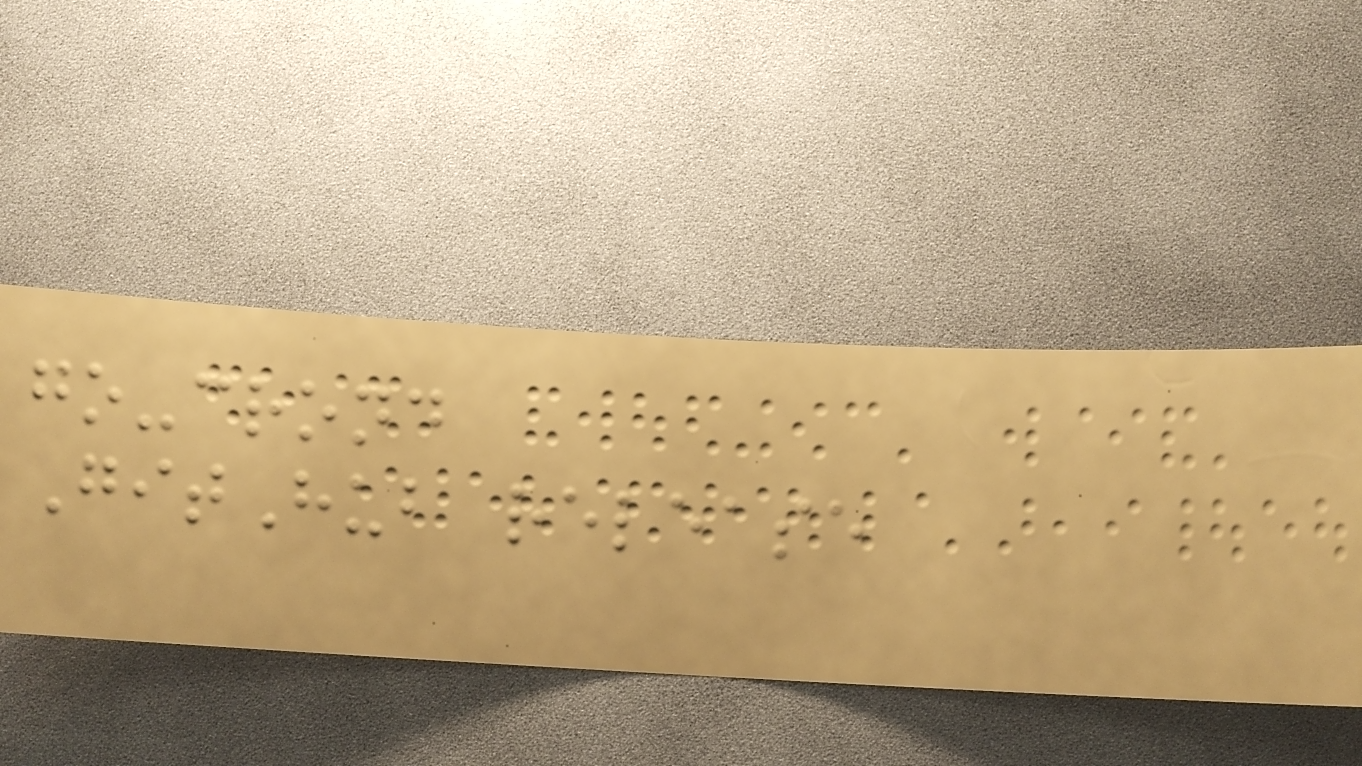go-crond
GitHub release
